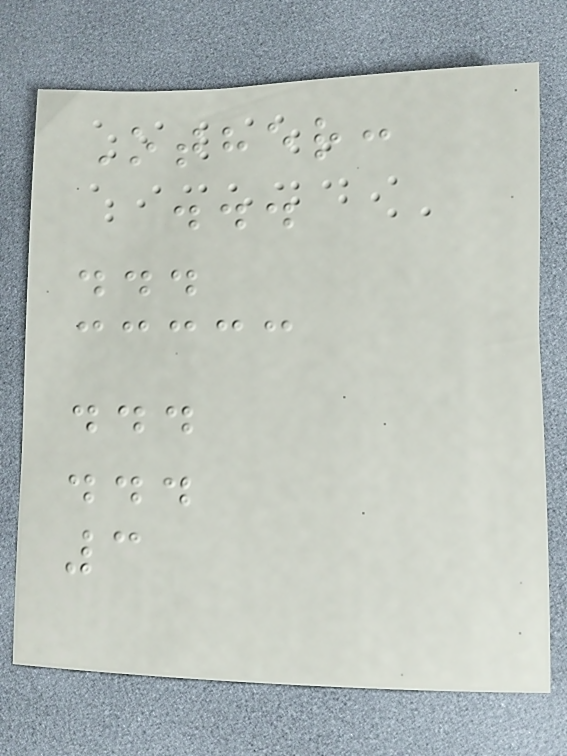Other:
...
...
...
...
3
